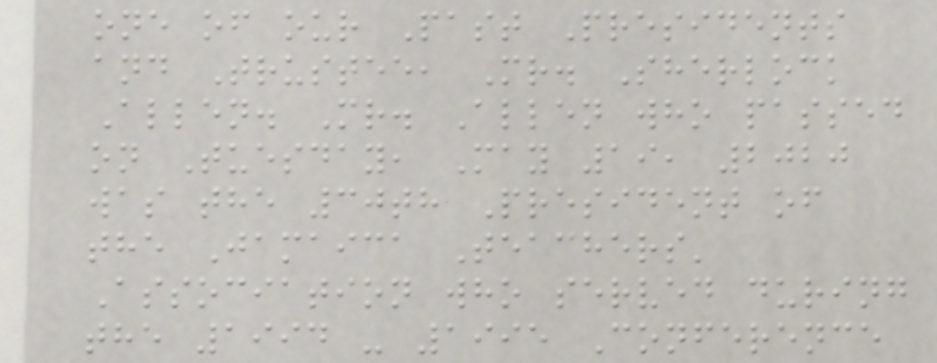one of our Past Presidents
and Trustee, Mr. Sherlock
Allen. Mr. Allen who passed
on Tuesday, May 19, 2020
was the 30th President of
the Jamaica Teachers'
Association who served during
the 1994 - 1995 Conference
